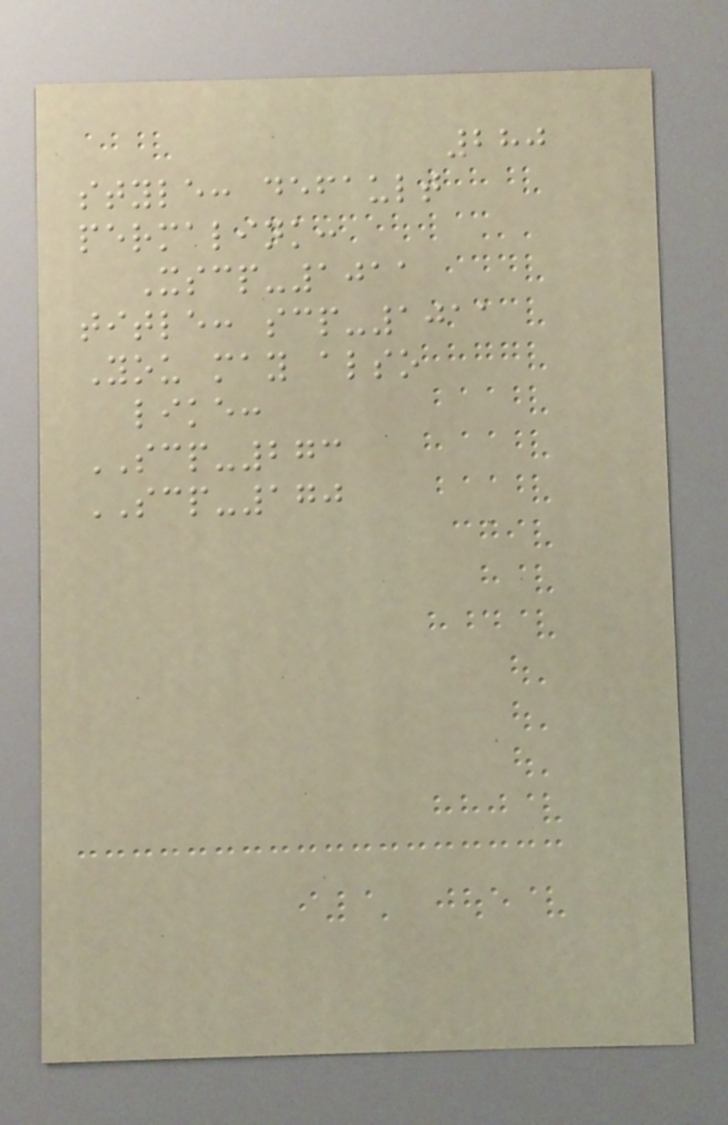280
style: default
permalink:
Xscp-1011
title: scp-1011
You may also
like:
SCP-273
SCP-170
